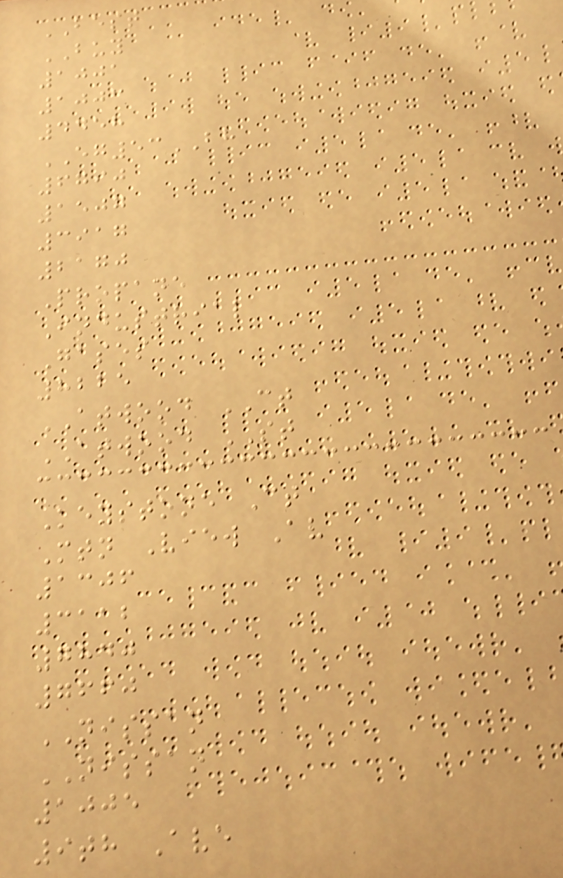BEST
BUY
1001
1003
4458
EG53BH
6790
1507
3917
2170
Propane
Industrial
Gases
8225
ATWOOD CT
ATWOOD ST
Keystone Ct
Mtn View Av
1306
3112
7840
7660
NISSAN
NISSAN
1005
9th Ave
